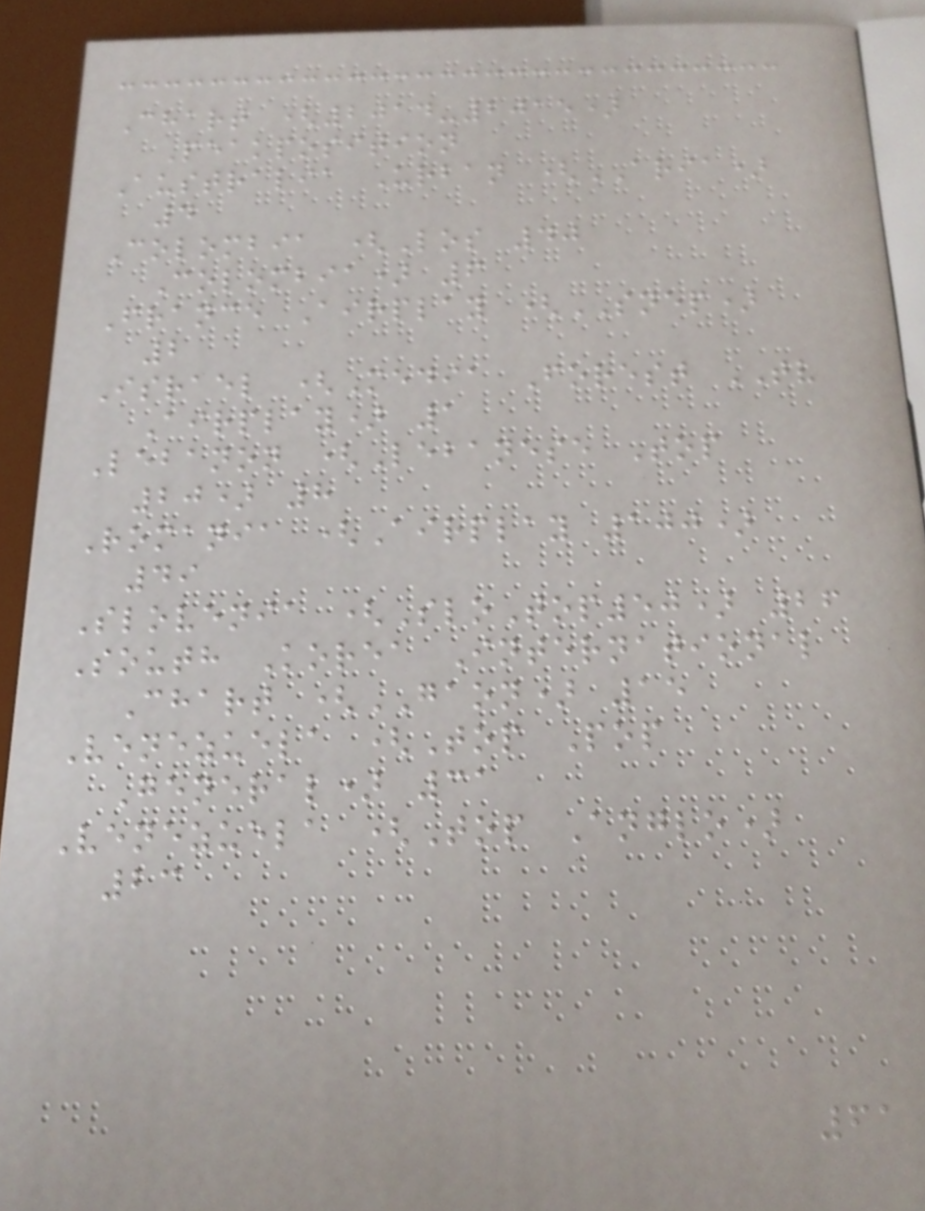Chart (2014-2015)
Peakposition
Australia Urban (ARIA)
4
Colombia (Los 40
Colombia) 6
France Airplay (SNEP)
2
Israel (Media Forest TV
Airplay) 1
Lebanon (Lebanese Top
20) 8
Romania (Airplay 100)
49
Slovenia (SloTop50) 26
South Korea International
Chart (GAON) 15
Venezuela (Top Pop
General) 31
Venezuela (Top Anglo)
23
61
